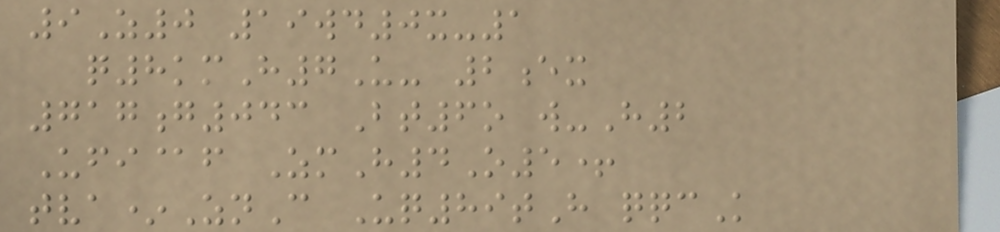9Z0 19wd0x-1
q8kmH7U- 2ex
717g043 Bt6o w-H2
Ufi@f ZmH4O5+
tva*ZnC Uq89tH qqcK
